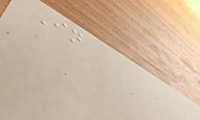In
